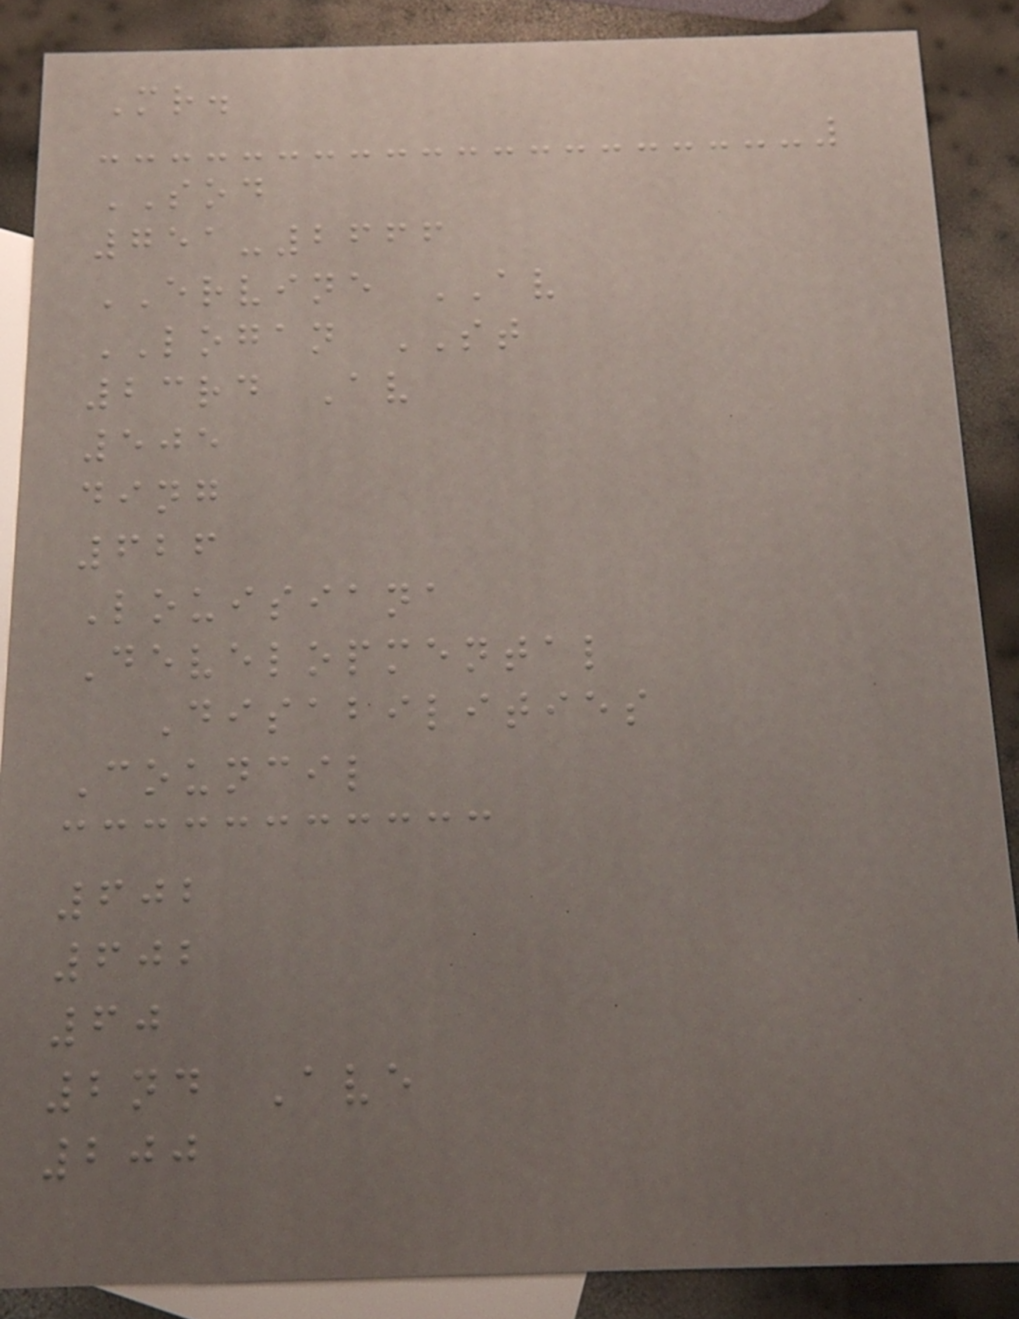Mr.
SOD
751-2666
ERVINE AV
LOGAN ST
23rd Av
505
ding
626
Louisiana
Developmental
Disabilities
Council
602
602
60
2nd Ave
200
